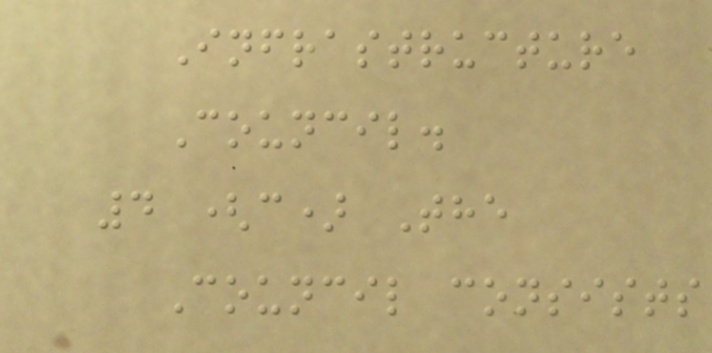Infrastructure
Council.
4 (c) The
Council consists
